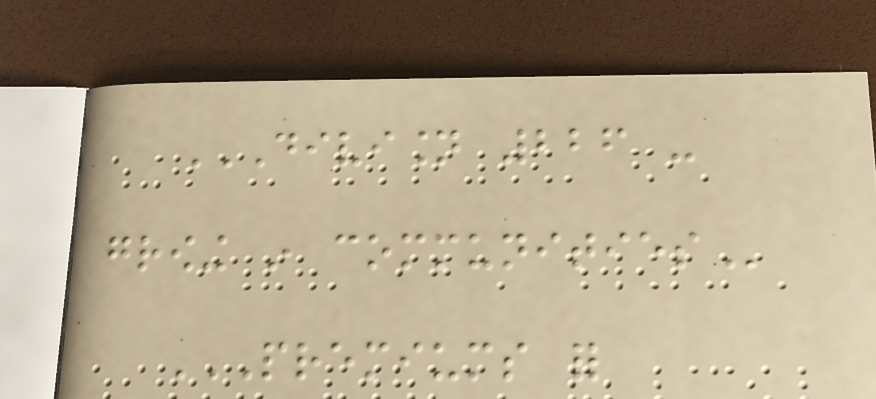DIVISION 226 -
GROWING IN COMMUNITIES
PREMIUMS FOR
